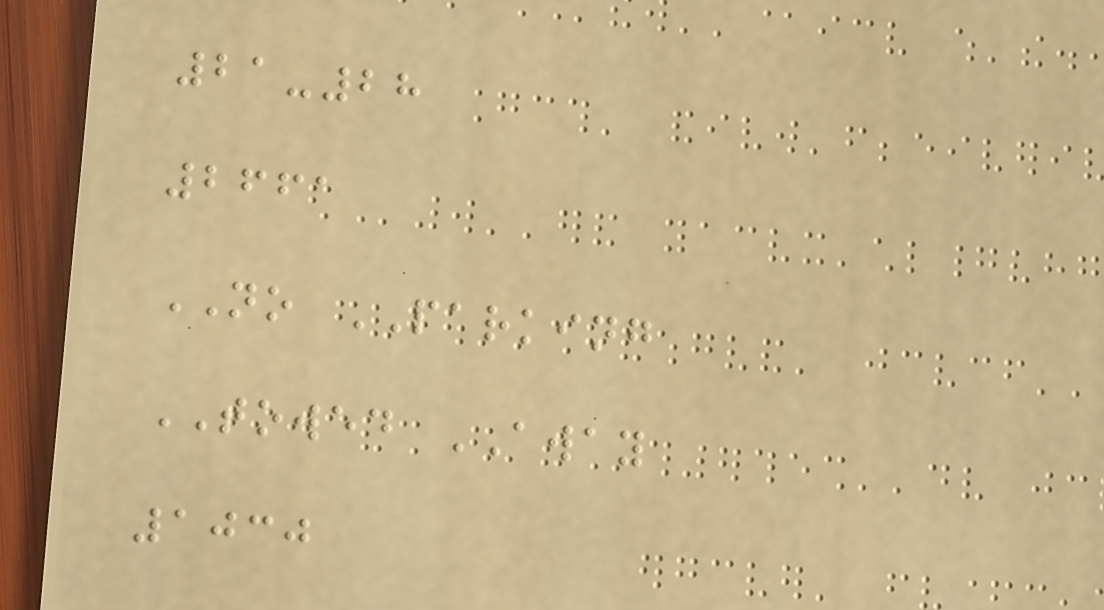21-28
2661
NO PARKING
TOWED AWAY
1030
